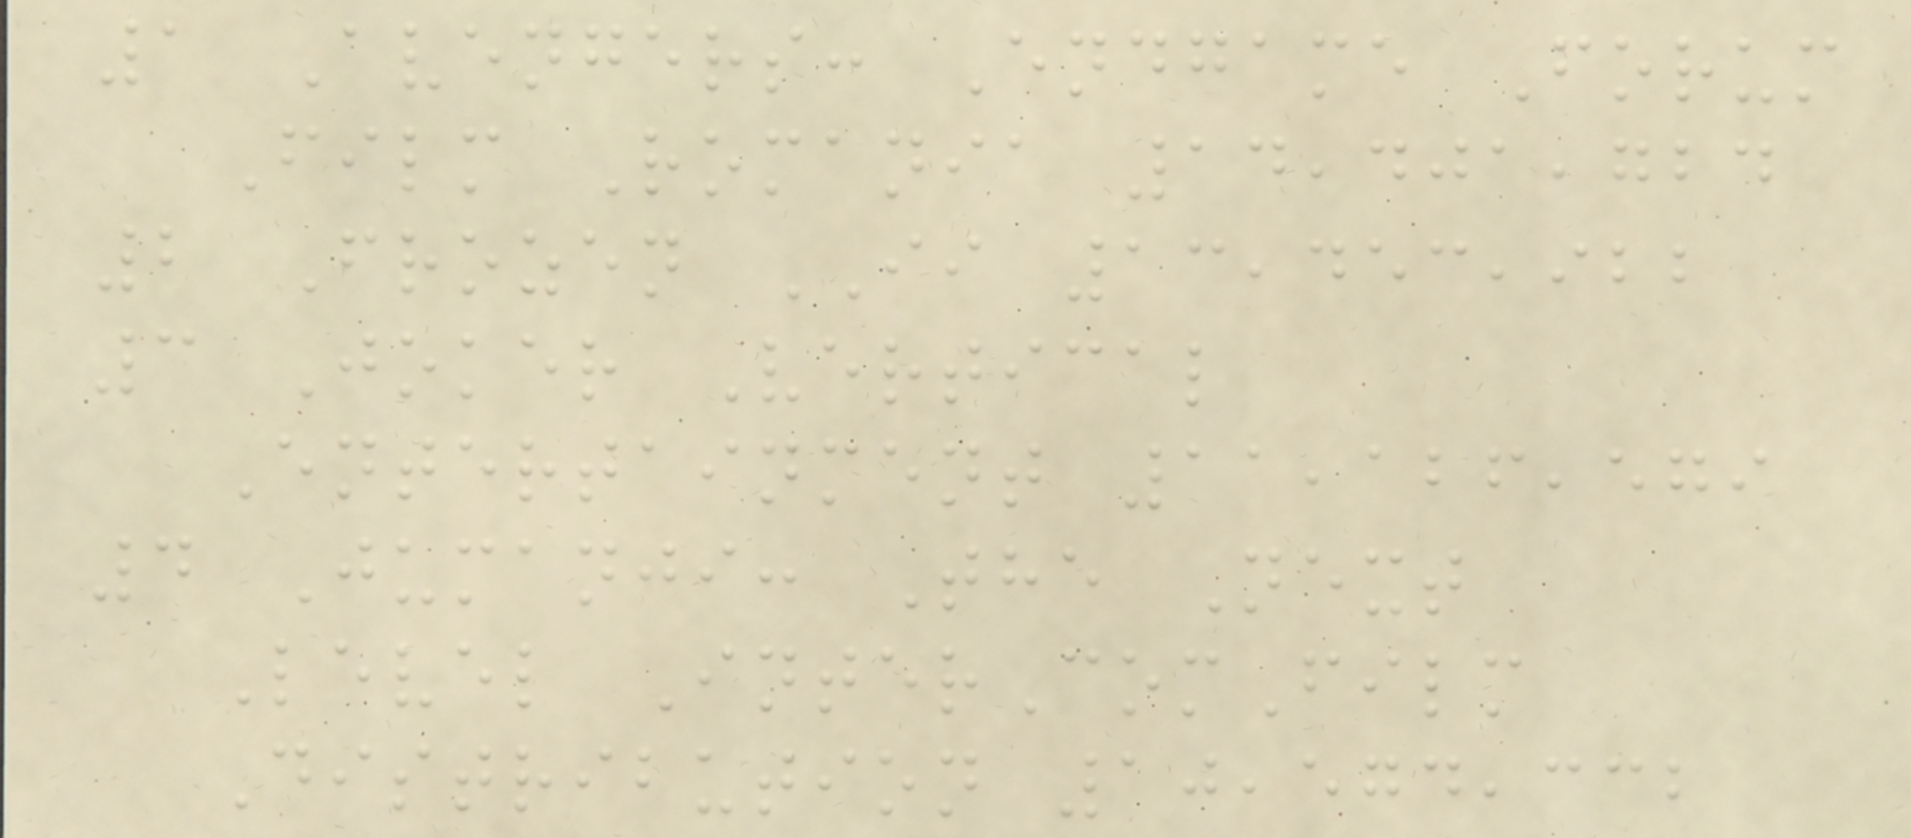1 Avengers: Endgame Forum
Film Romania 14,401,724
2 Frozen II 13,453,922
3 Joker Vertical
Entertainment 11,126,579
4 Jumanji: The Next
Level InterComFilm
Distribution 10,574,332
